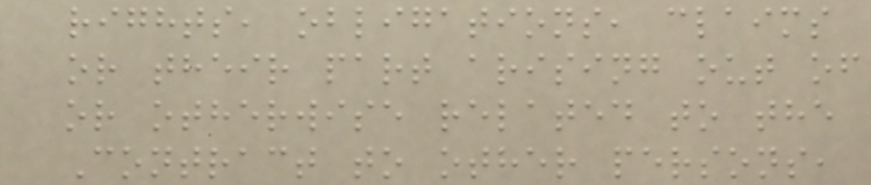rights, obligations, claims
or their part arising out of
or otherwise related to the
Contract to other persons,
